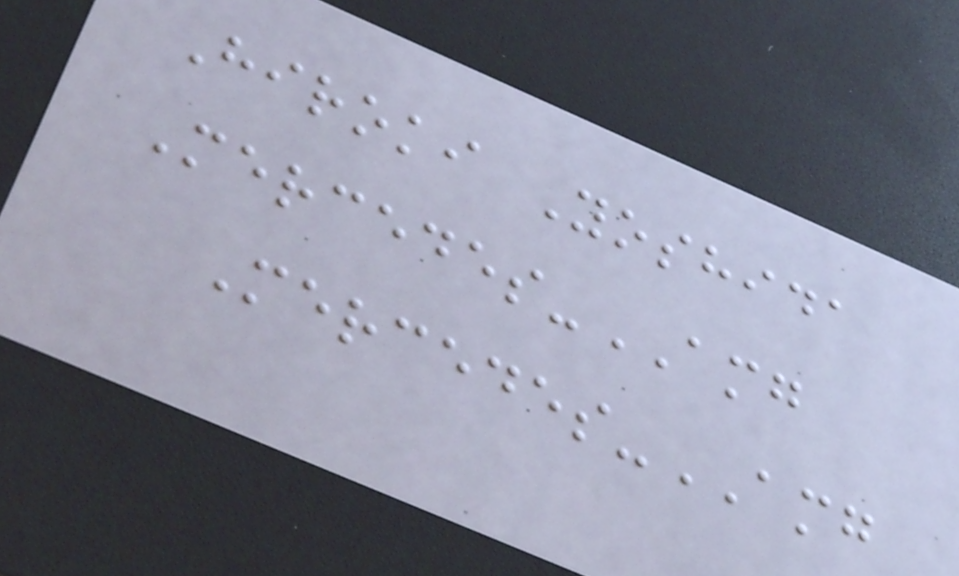Hiroki Yoshida
Mercedes-AMG
Mercedes-AMG
